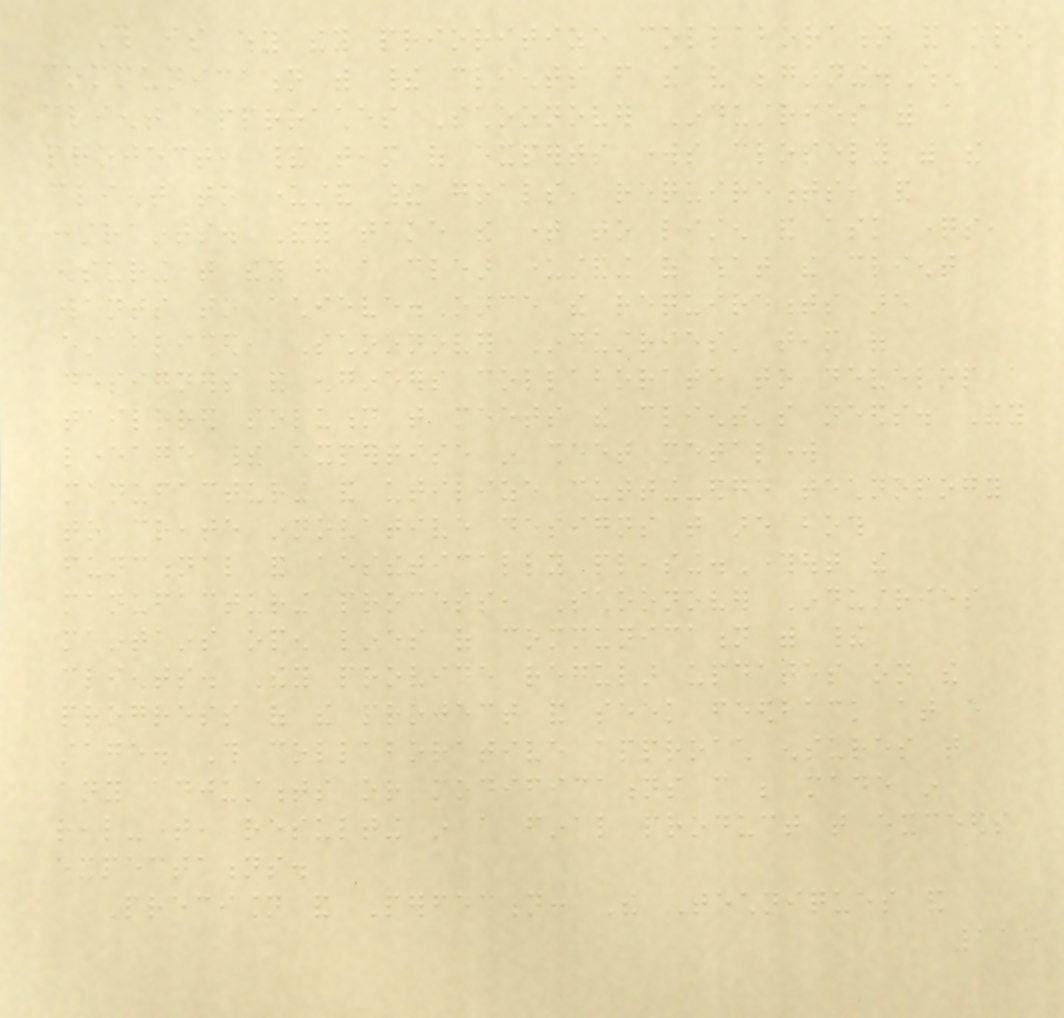This is why they prioritize collaboration and open
communication with their clients from the very beginning.When a
client approaches Schoonover Industries with a
project, their team of experts works closely with the
client to understand their goals, requirements, and
constraints. They take the time to listen and ask questions,
ensuring that they have a clear understanding of what the client
wants to achieve.Once the requirements are
established, Schoonover Industries' team of
designers and engineers collaborate to develop a
tailored solution that meets the client's needs. They
leverage their expertise in sheet metalwork
manufacturing and utilize cutting-edge technology
to create innovative designs that are both
functional and aesthetically pleasing.Throughout the
manufacturing process, Schoonover Industries
maintains open lines of communication with their
clients. They provide regular updates on the
progress of the project and seek feedback at every
stage. This collaborative approach ensures that
any adjustments or modifications can be made in
real-time, resulting in a final product that exceeds
expectations.
Precision and Perfection: The Techniques and
115
